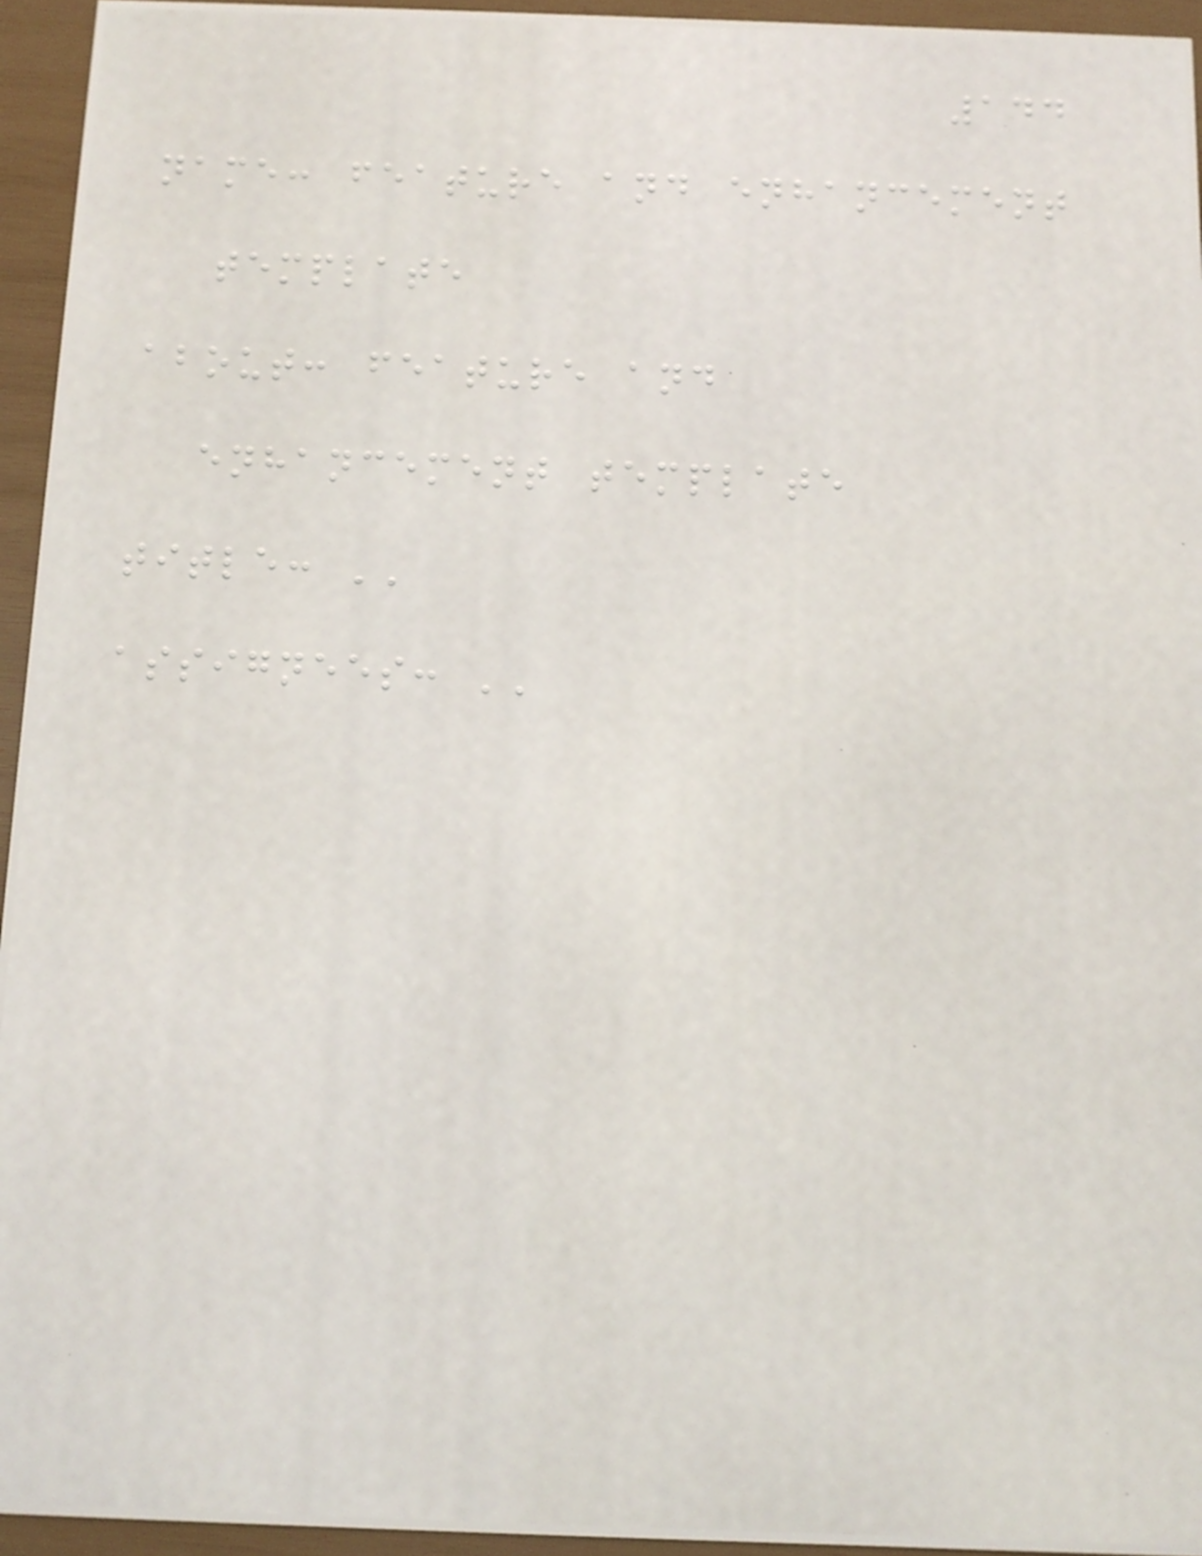144
name: feature and enhancement
template
about: feature and
enhancement template
title: ''
assignees: ''
